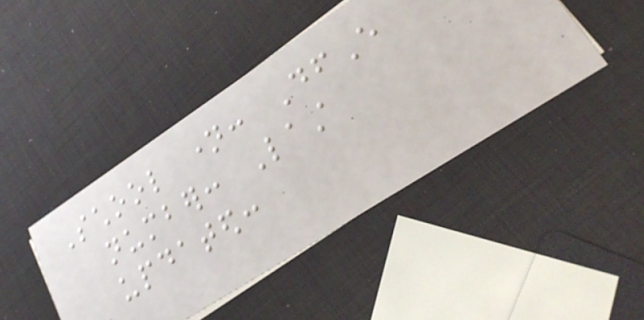School name: DfE
number: Last
updated:
